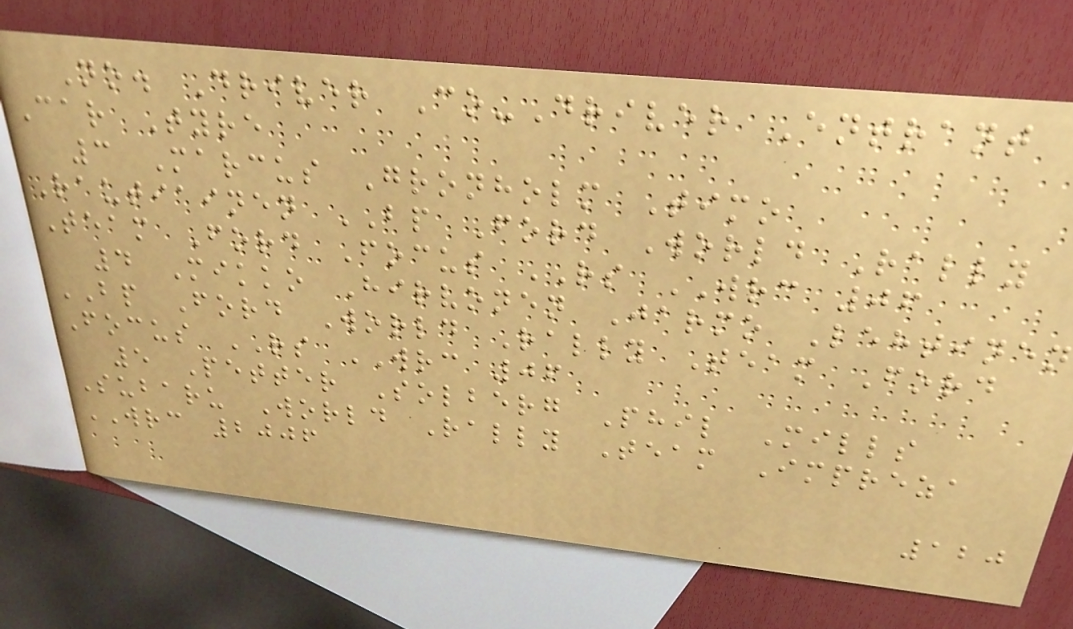No. Driver Co-Driver Entrant
Car Tyre
3 Marcus Gronholm Timo
Rautiainen BP Ford World Rally
Team Ford Focus RS WRC 06
4 Mikko Hirvonen Jarmo Lehtinen
BP Ford World Rally Team Ford
Focus RS WRC 06
5 Petter Solberg Phil Mills
Subaru World Rally Team Impreza
WRC 2006
120
